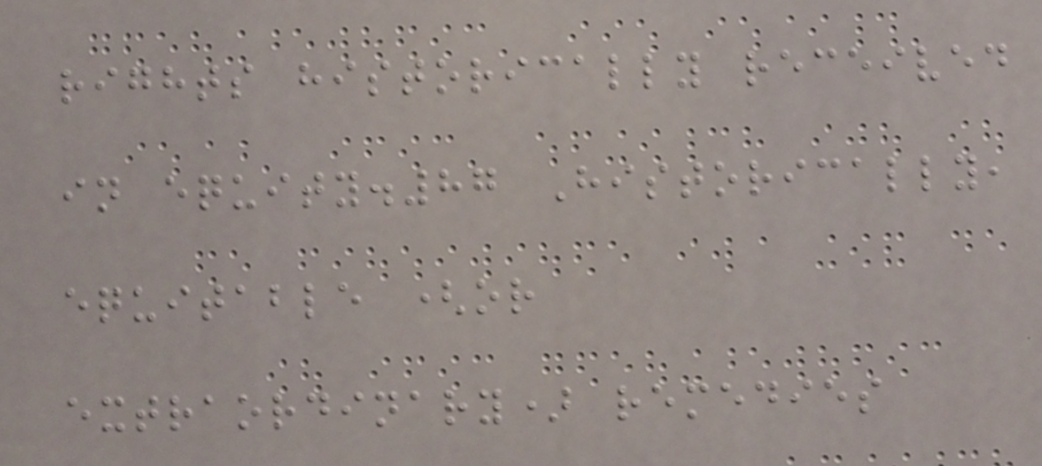rights historically received
in equity.87 Historically,
equitable (or
extraordinary) remedies
